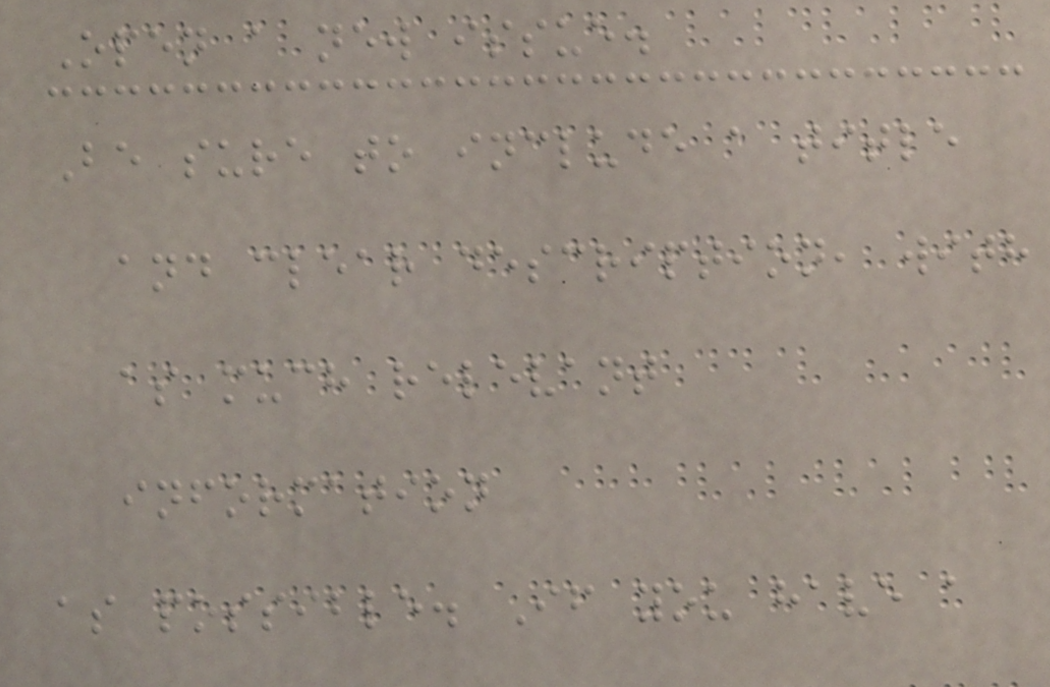Open a new issue.
Be sure to include a title
and clear description, with
as much relevant
information
as possible. If you have a
